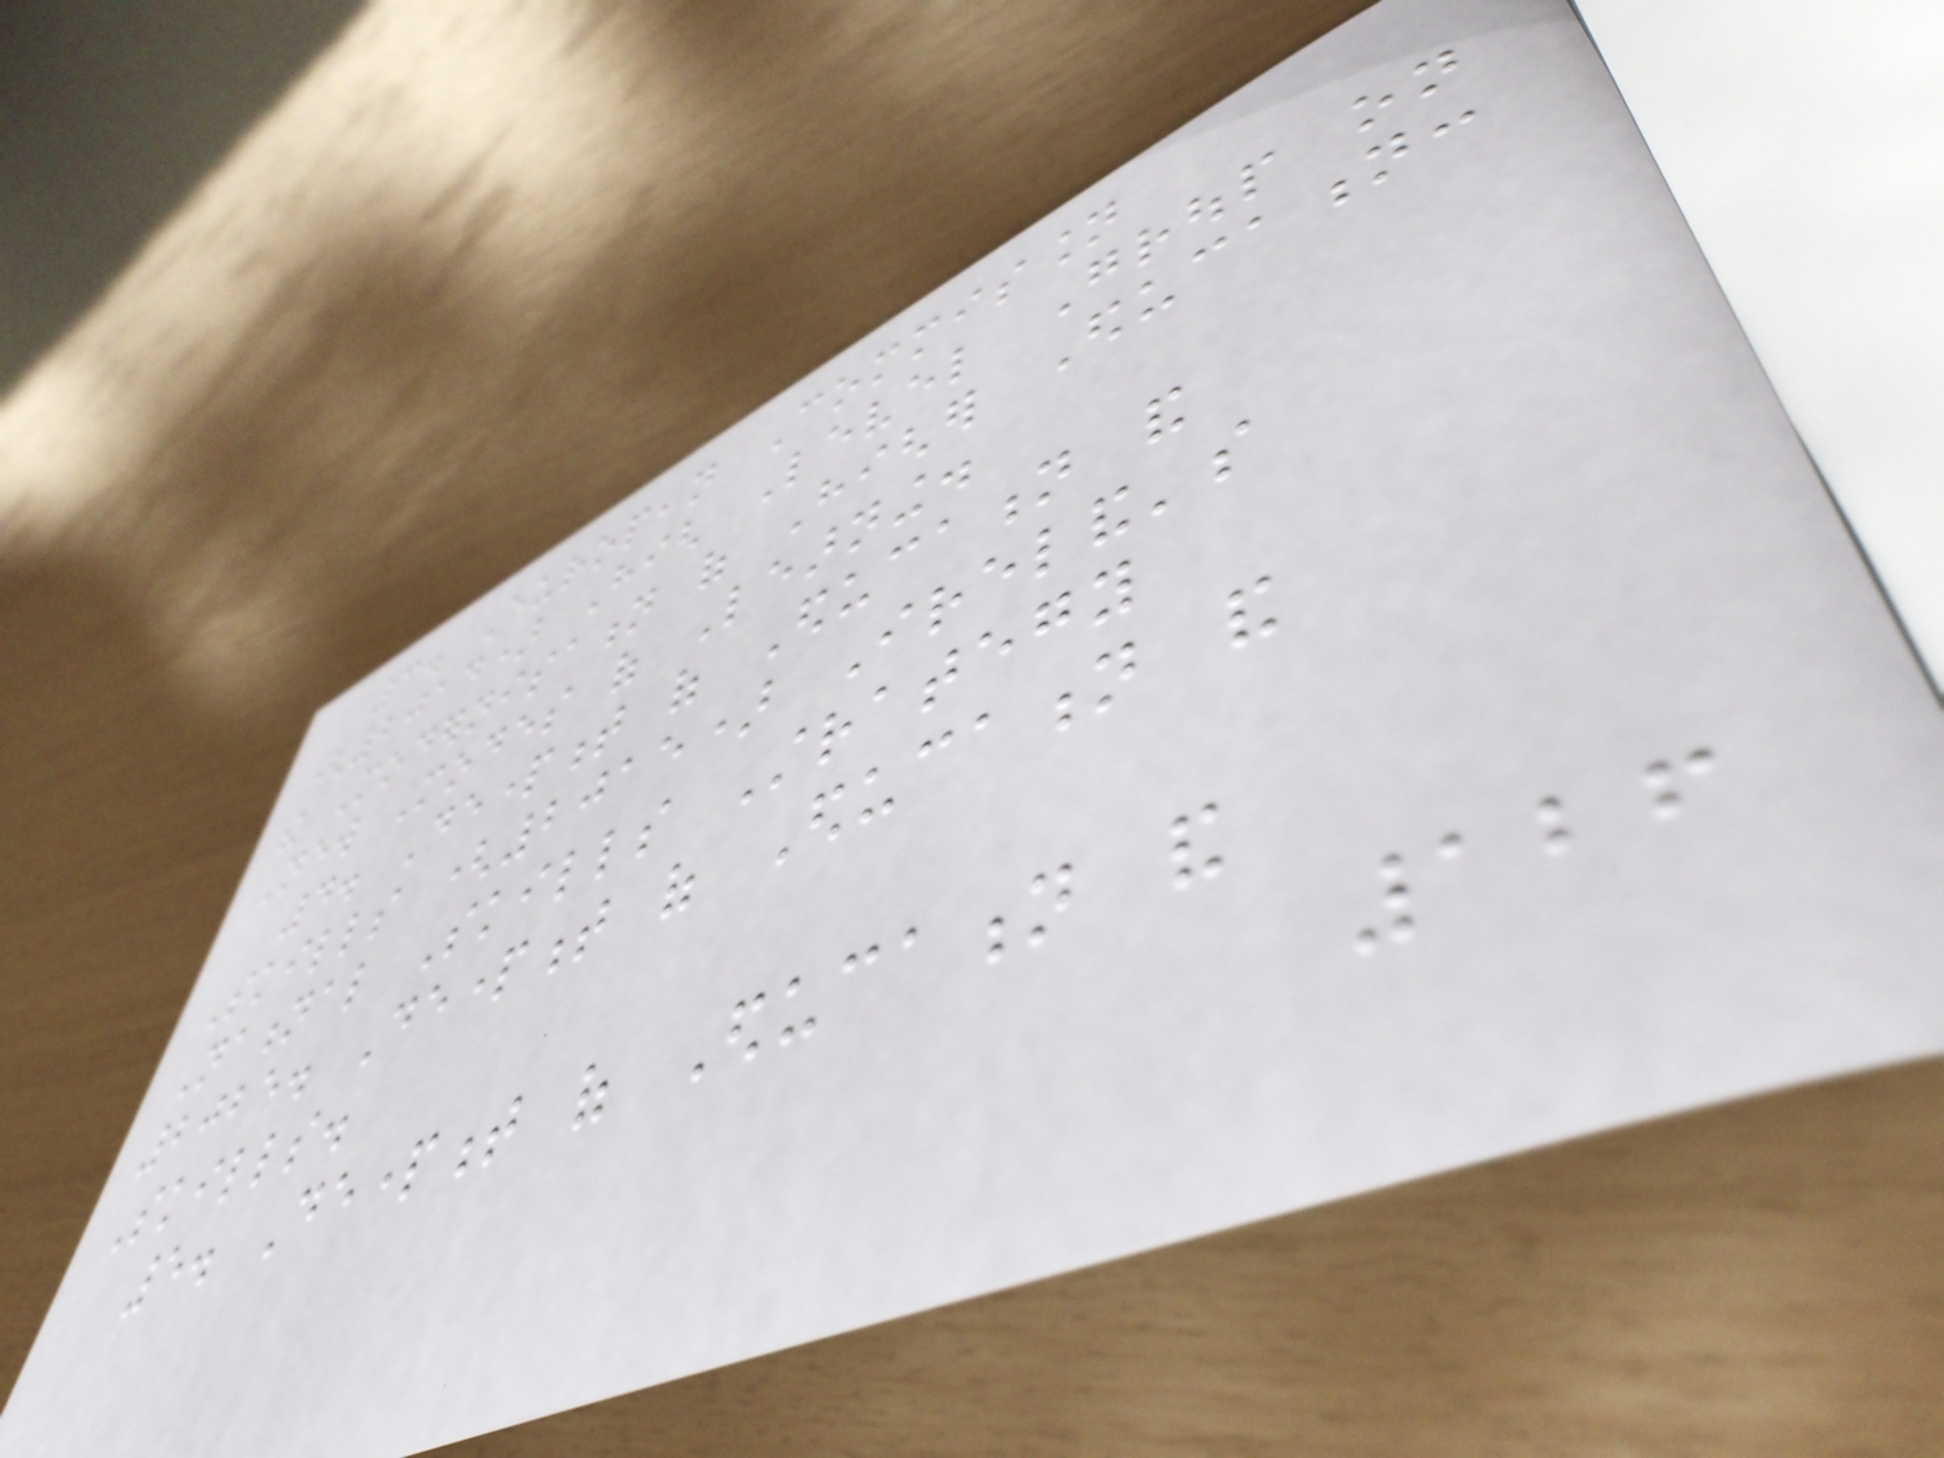3. European Commission
(2014) High Level Group on
the Modernisation of Higher Education:
New Modes of Learning.
4. Department of Education and
Skills (2015) Ireland's
National Skills Strategy
2025. Department of Education and
Skills.
5. Department of Education and
126
